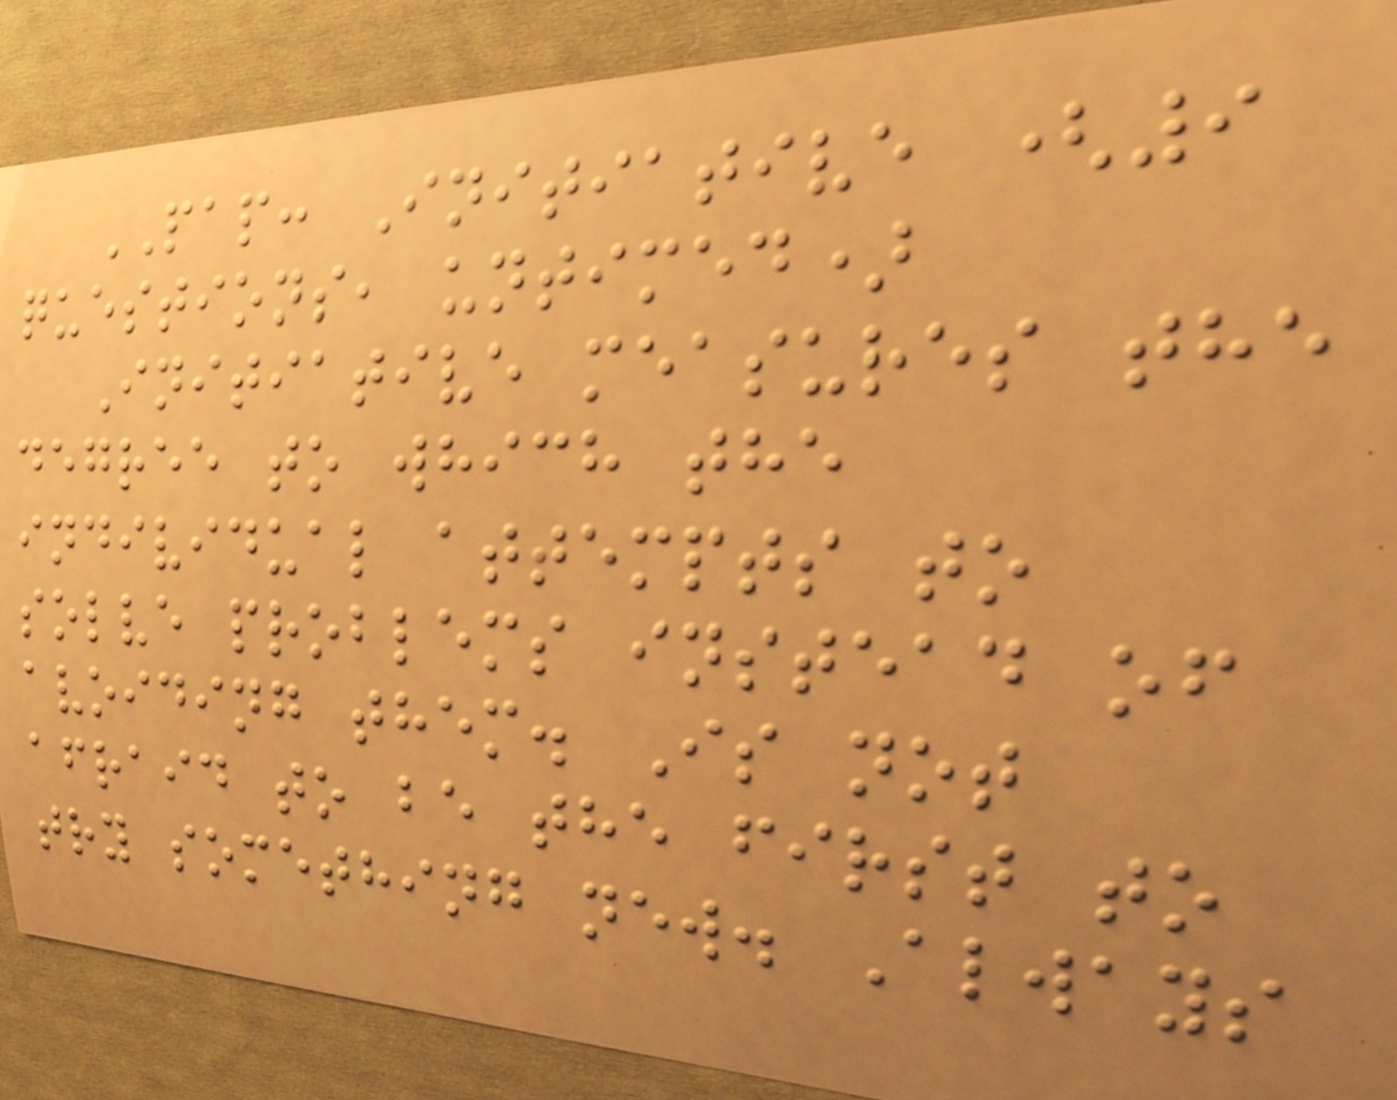PAP: Initiative (9
questions, untimed)
Initiative measures the
degree to which the
individual attempts to
solve problems instead of
avoiding them. Is not
afraid to be the first to
try something new. Always
